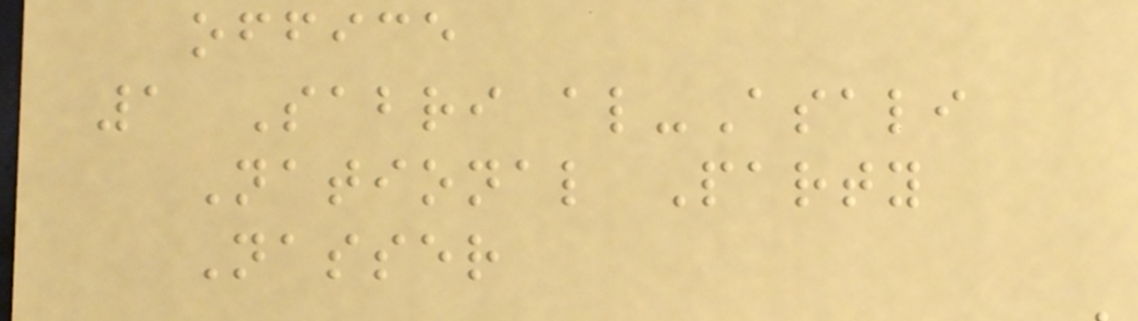office
1 Sabri al-Asali
National Party
Nasser
